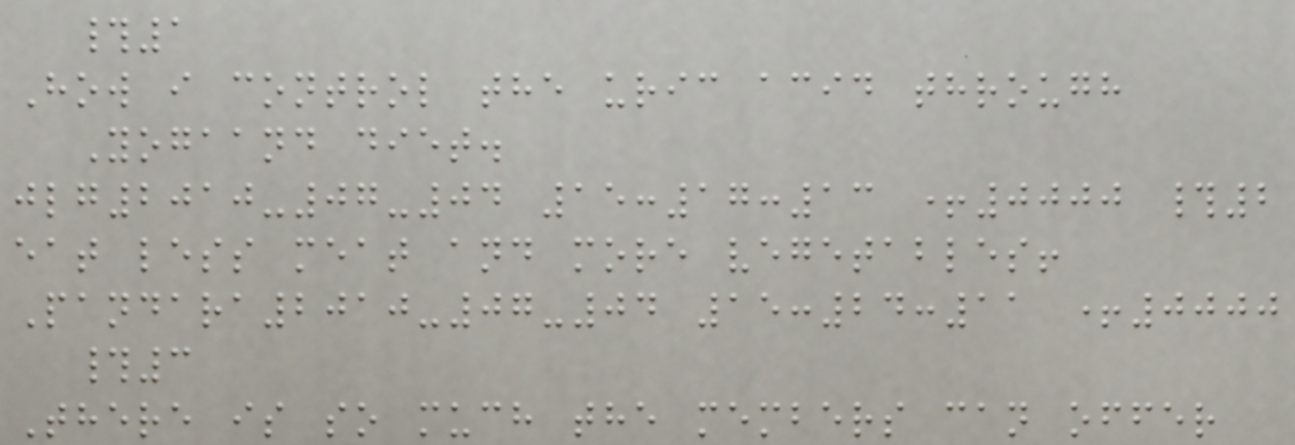#1
How i control the uric acid through
Yogaand diet.
jlg2010-07-04 15:17:13 +0000 #2
eat less meat and more vegetables!
Pandara2010-07-04 15:24:11 +0000
#3
There is so much the members can offer
